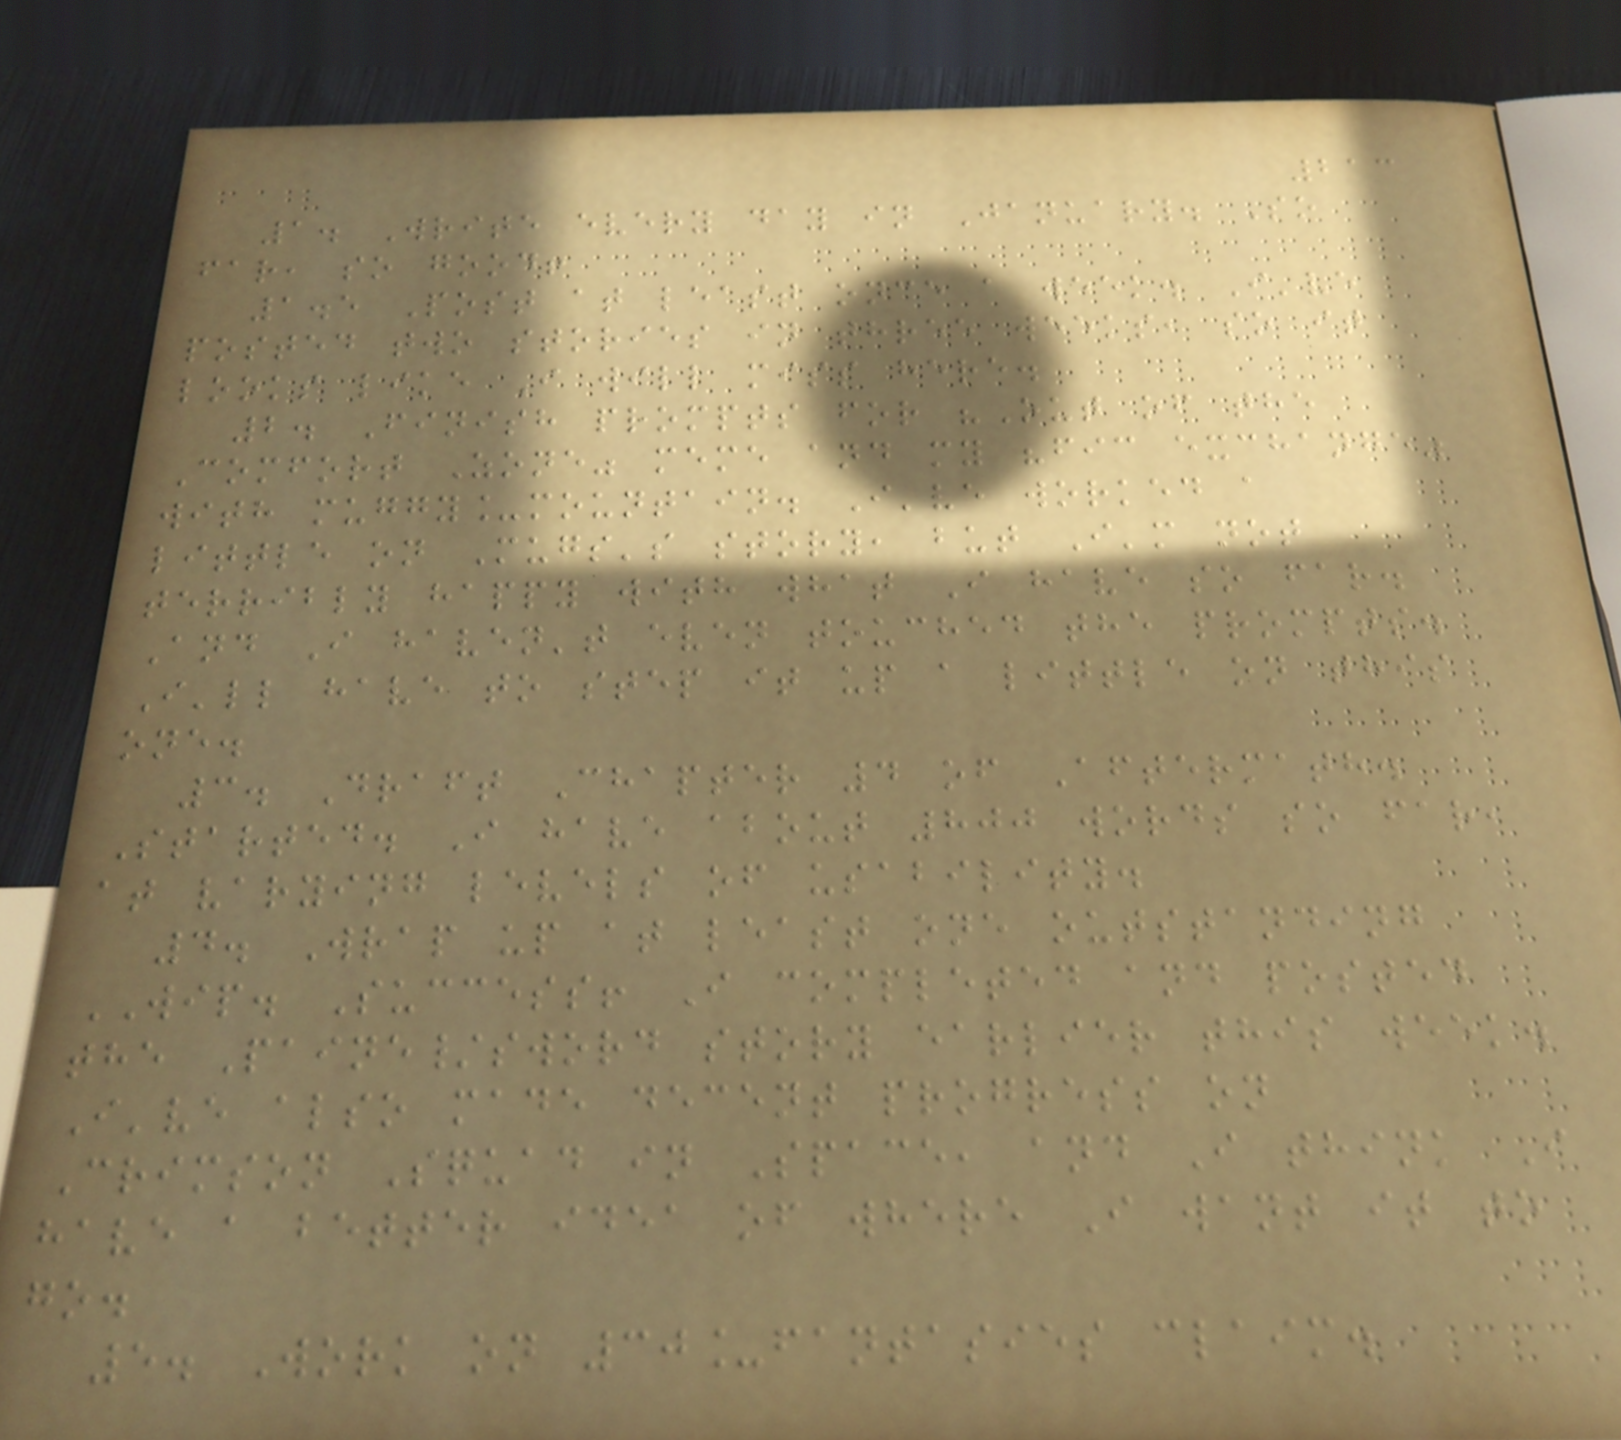213
1. Write every day in January. So
far, so good!
1.5 Post at least once a week. I've
posted two stories in three weeks, so it
looks like I will miss here.
2. Finish prompts for "Out of the
Comfort Zone" meme and my "fic exchange"
with muggy_mountain. I've worked a
little on Mugs's story, but I'm not
terribly happy with what I have so far.
And I haven't even touched the prompts.
I'll have to step it up a little on this
one.
3. Draft Chapter 4 of Aftermath.
Started. I have about 800 words so far,
at varying levels of usability.
4. Wrap up at least one outstanding
WIP. Success! I completed and posted
the Paine/sword story earlier this week.
I've also made decent progress on
Crimson Squad in Space, and I think I
have a better idea of where I want it to
go.
5. Work on 30_fantasies claim.
